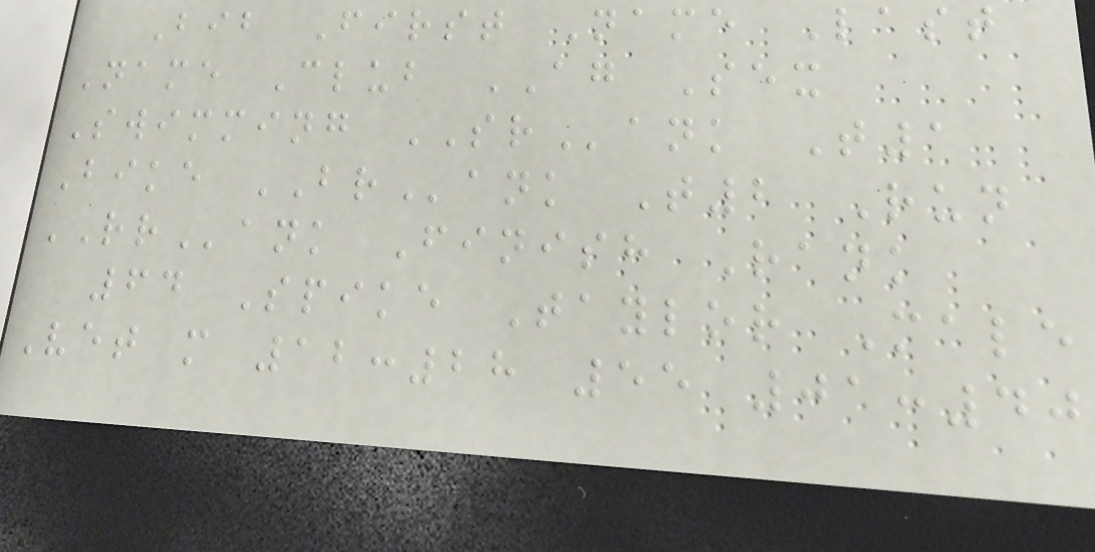Bib First Name Last
Name Club AG Sex
Swimming SRank T1
Bike BRank T2 Run
RRank Finish Rank
64 Spike Taylor Male
Vet m 12:28 55 01:40
